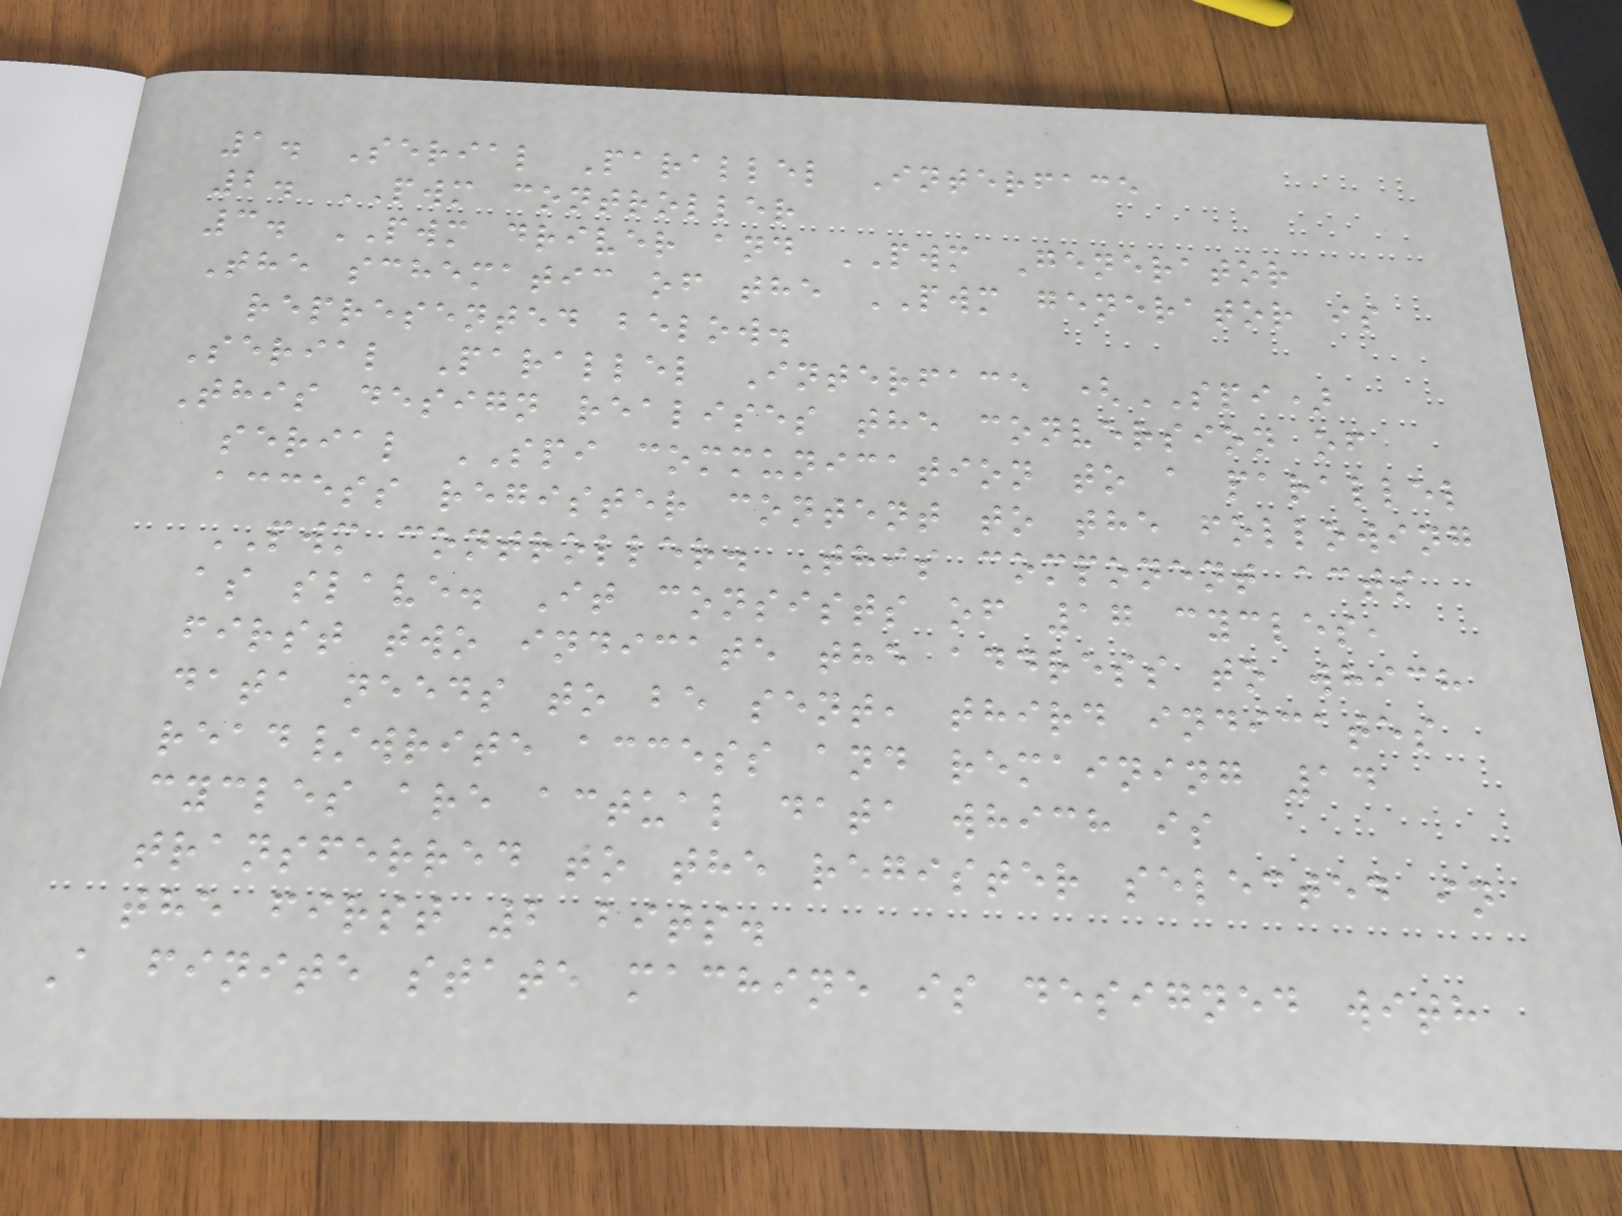1. Serial Parallel Interface
2. PWM controller
3. PWM driver and PWM Generator
The schematic of the PWM generator is
represented below.
Serial Parallel Interface (SPI)
This design realises the conversion of
serial SPI communication to a parallel
access register content to the following
PWM controller. This component acts
as slave. It consists of 17 cycles,
first two indicate the address to which
data needs to be sent, third indicates
read/write access and remaining 14
cycles are actual data which is
transferred to the register selected in
the first 2 bits.
A finite state machine is designed with
